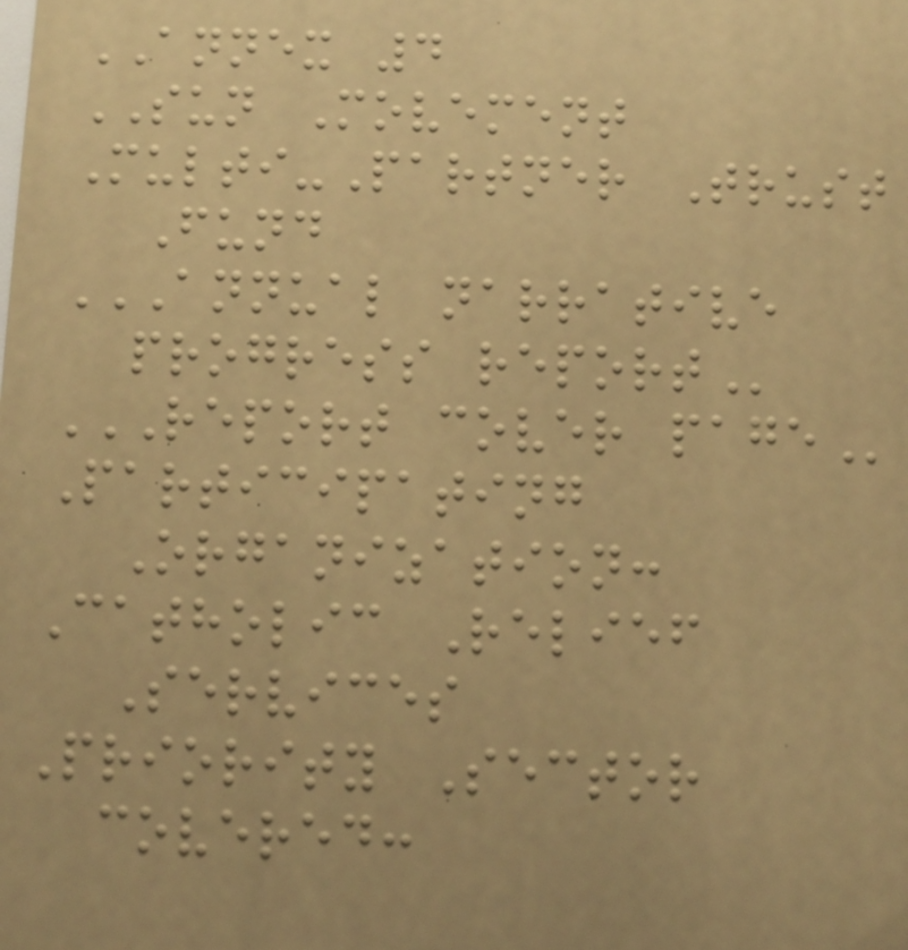ANNEX 4
SUN Movement
Multi-Partner Trust
Fund
ANNUAL NARRATIVE
PROGRESS REPORT
REPORT COVER PAGE
Participating
Organization:
Catholic Relief
Services
Priority Sector
covered:
